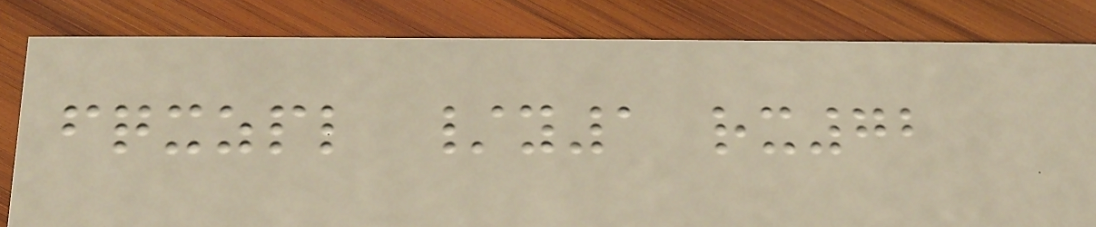fqxzpl /y1 rx72
